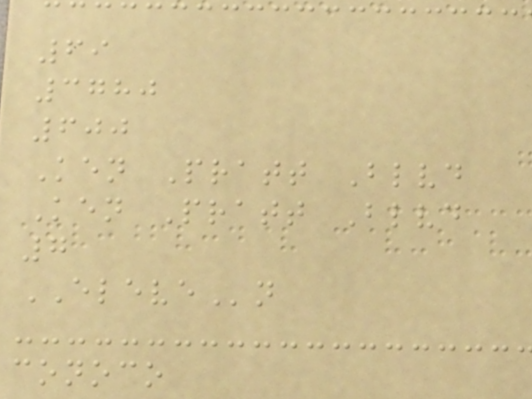69
3780
600
Ken Pratt Blvd
Ken Pratt Blvd
7
ELEVEn
conoco
